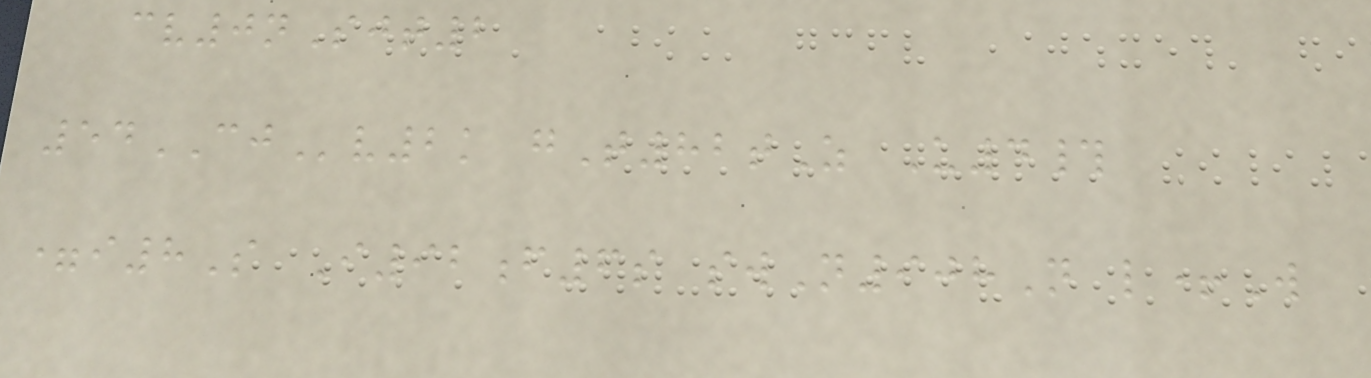cv0nSjt2
54CJv2k gT82tZ U4#
=i8S I92f6s swN908N l+W
